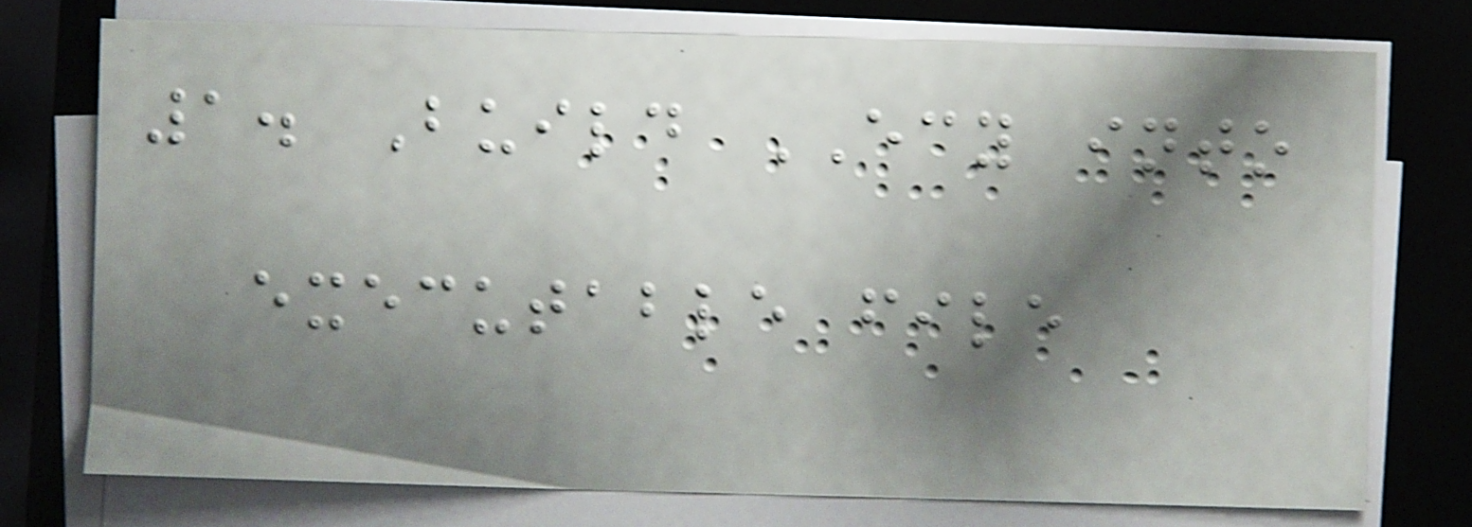1. Build ECY into
executable file
